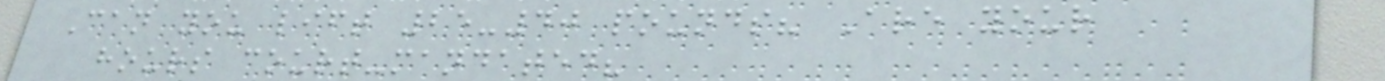Can you lift 25-40 pounds? Are your
hours court-mandated?
